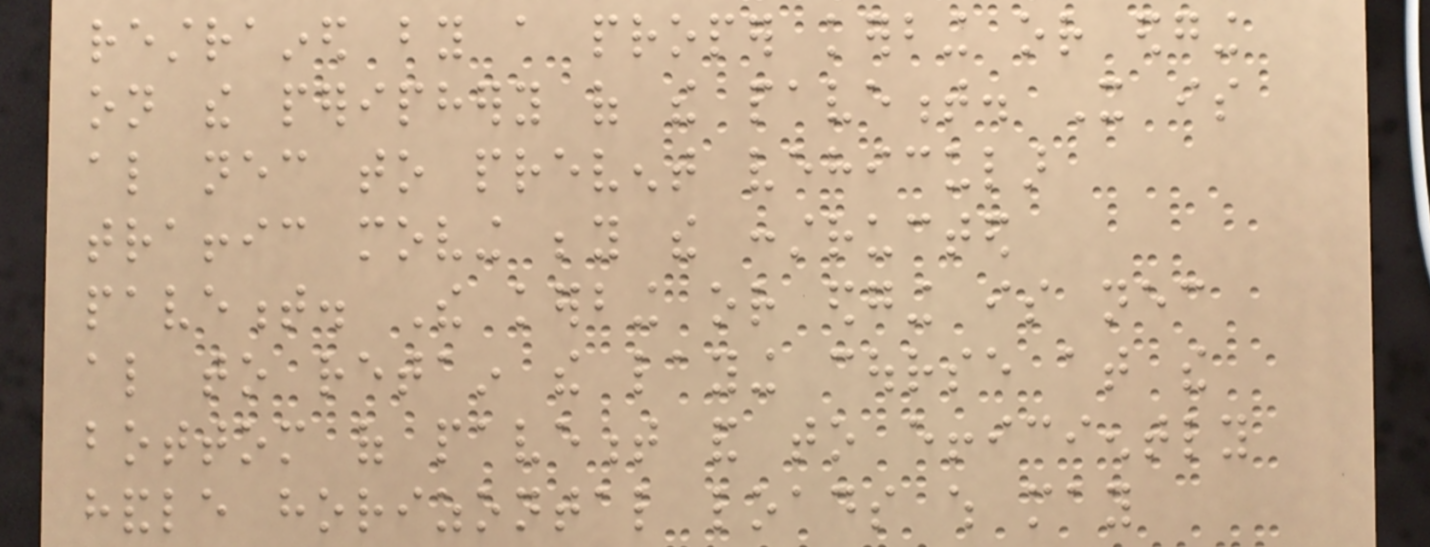restrained by a proper kerbing or edging
on the periphery of the pavement. It is
also necessary to prevent vehicular
traffic moving beyond the constructed
pavement. The kerbing or edging is necessary
also to retain the laying course at the
bottom of pavement and to efficiently
handle horizontal loads which may
